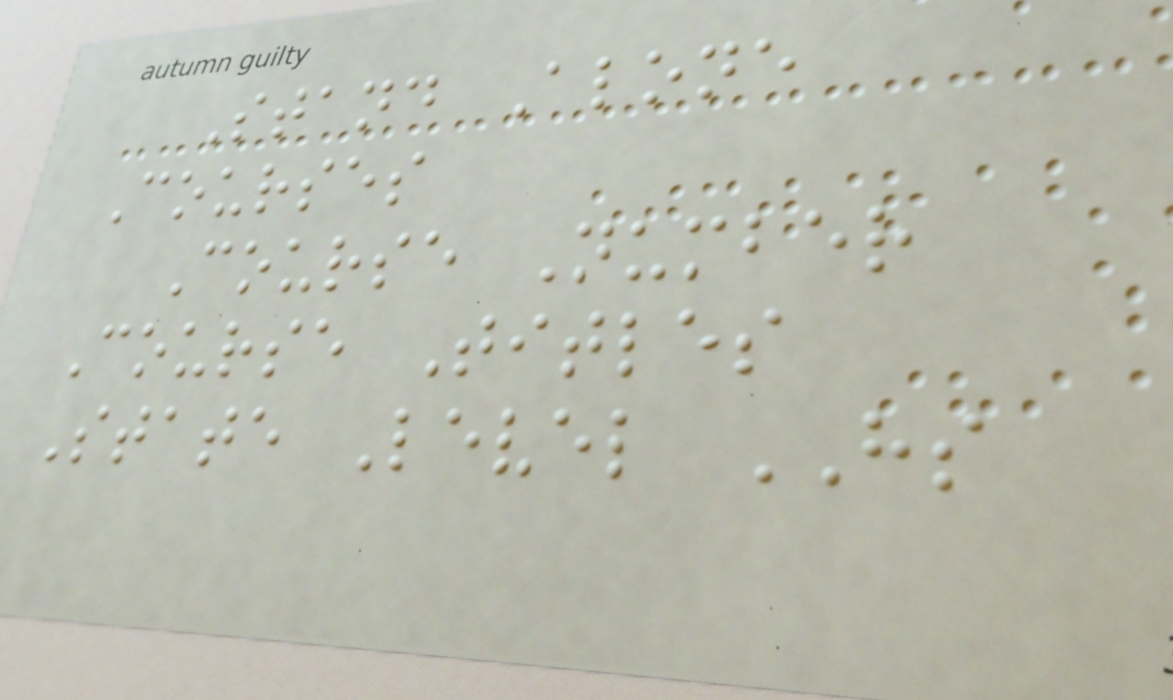Stand Alone
Courses
Course Number
Course Titles
State Level HS
